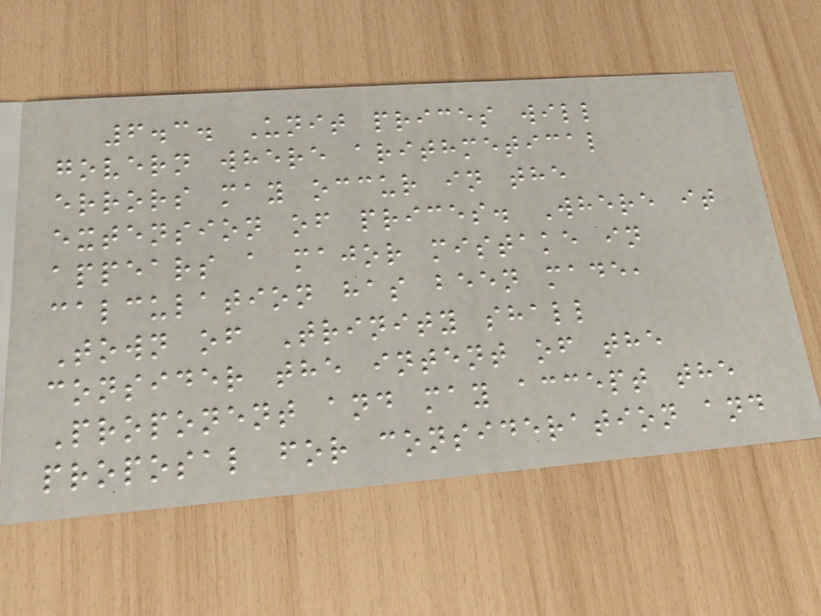6.3. Unit prices will
govern where arithmetical
errors may occur in the
extension of prices. Where it
appears a major mistake in
calculation has been made,
Town of Trinity shall
consider the intent of the
Proponent and may accept the
proposal for consideration and
